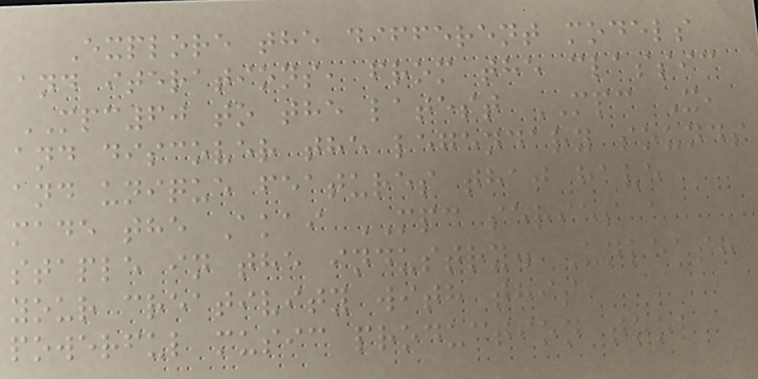Explore the different models
and iterations, from the classic
MPC60 to the latest MPC X,
and discover the legendary sounds
and unique features that have
made the Akai MPC series a
staple in the industry. Unleash
your creativity with this
powerful music production tool
